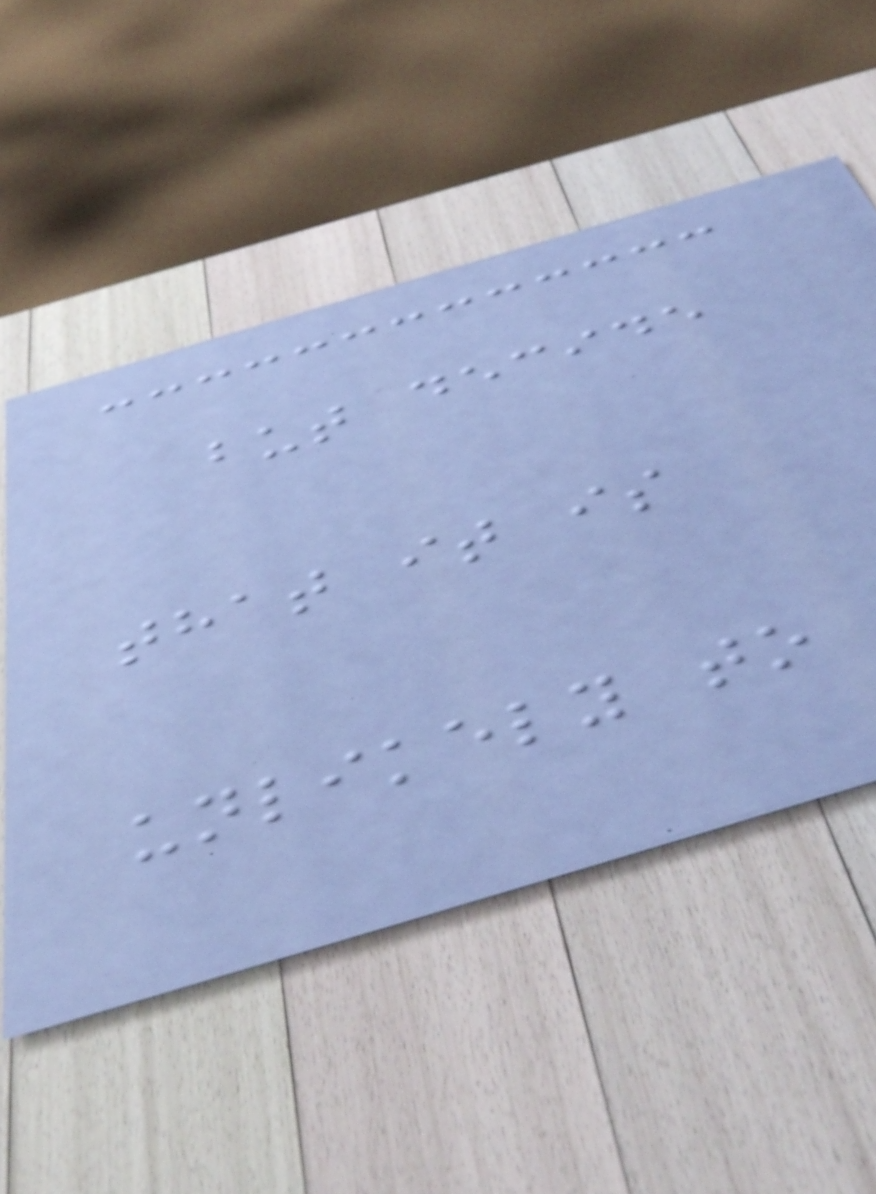but decide
that it is
unlikely to
